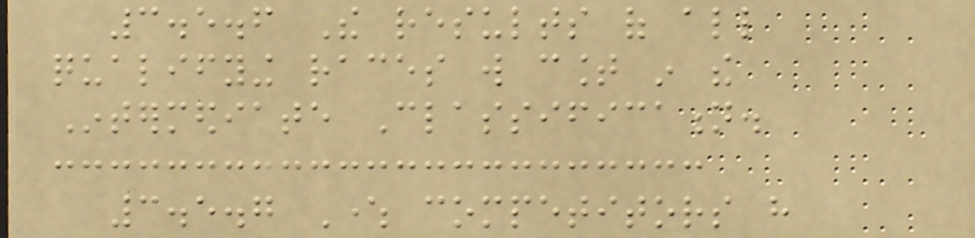3.5.6 The results of all
qualifying races will count in the
Intermediate Classification.
3.5.7 Where competitors have
